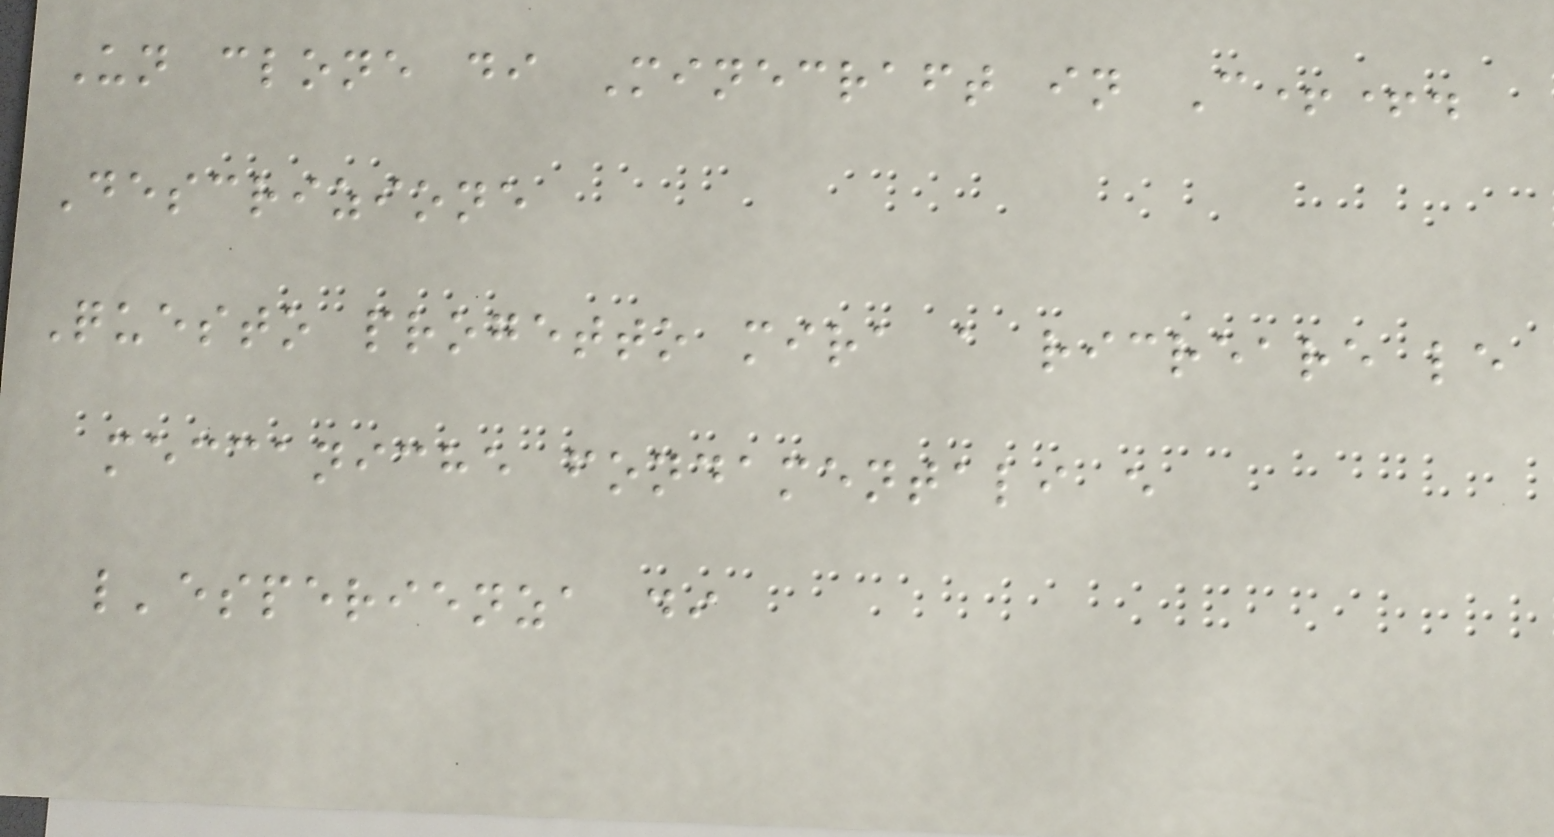Un clone di Minecraft in C++.
Descrizione
Questo progetto mira a ricreare le
meccaniche fondamentali e
l'esperienza di
